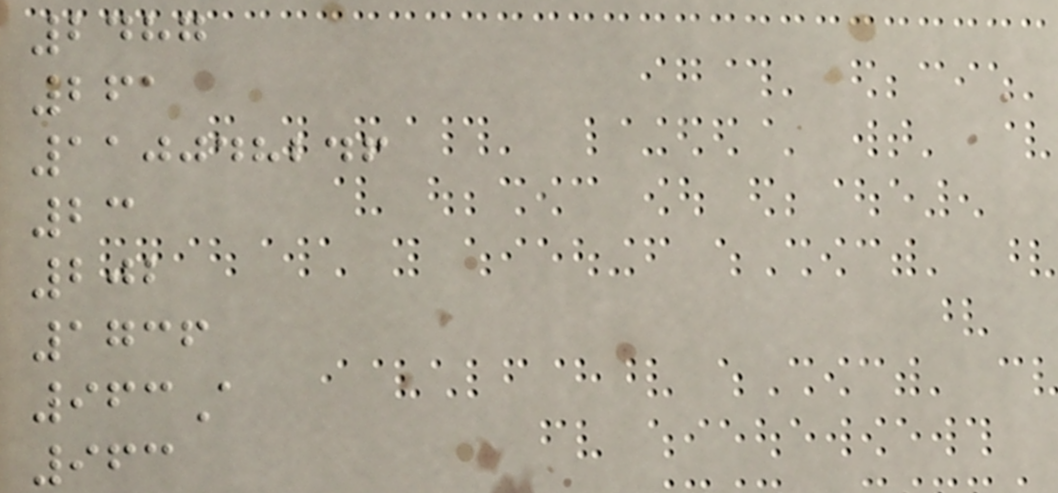2487
261
110048246
23
202
1736
963A
963
